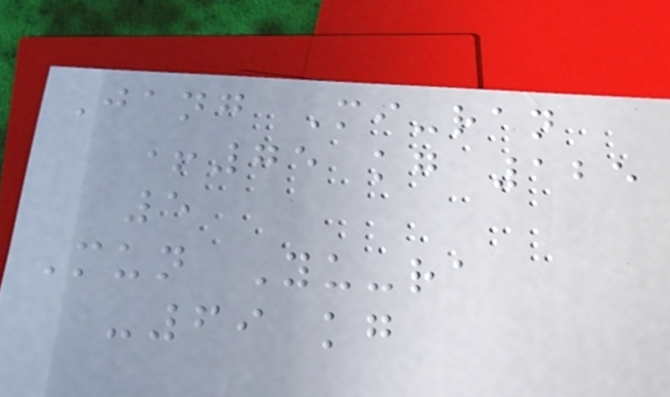Jang Mi-ran
+75 kg 125
5
Mun Yu-ra
-69 kg
